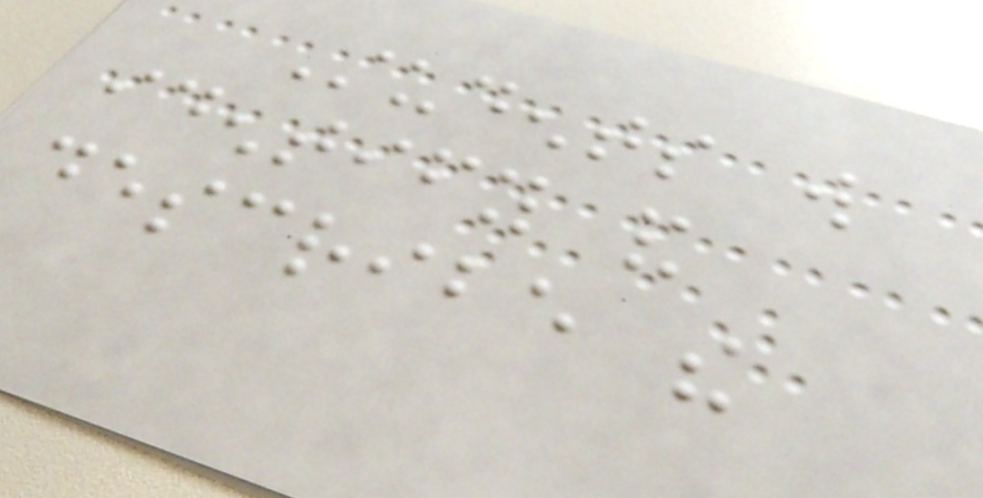Students will
identify and
describe the
